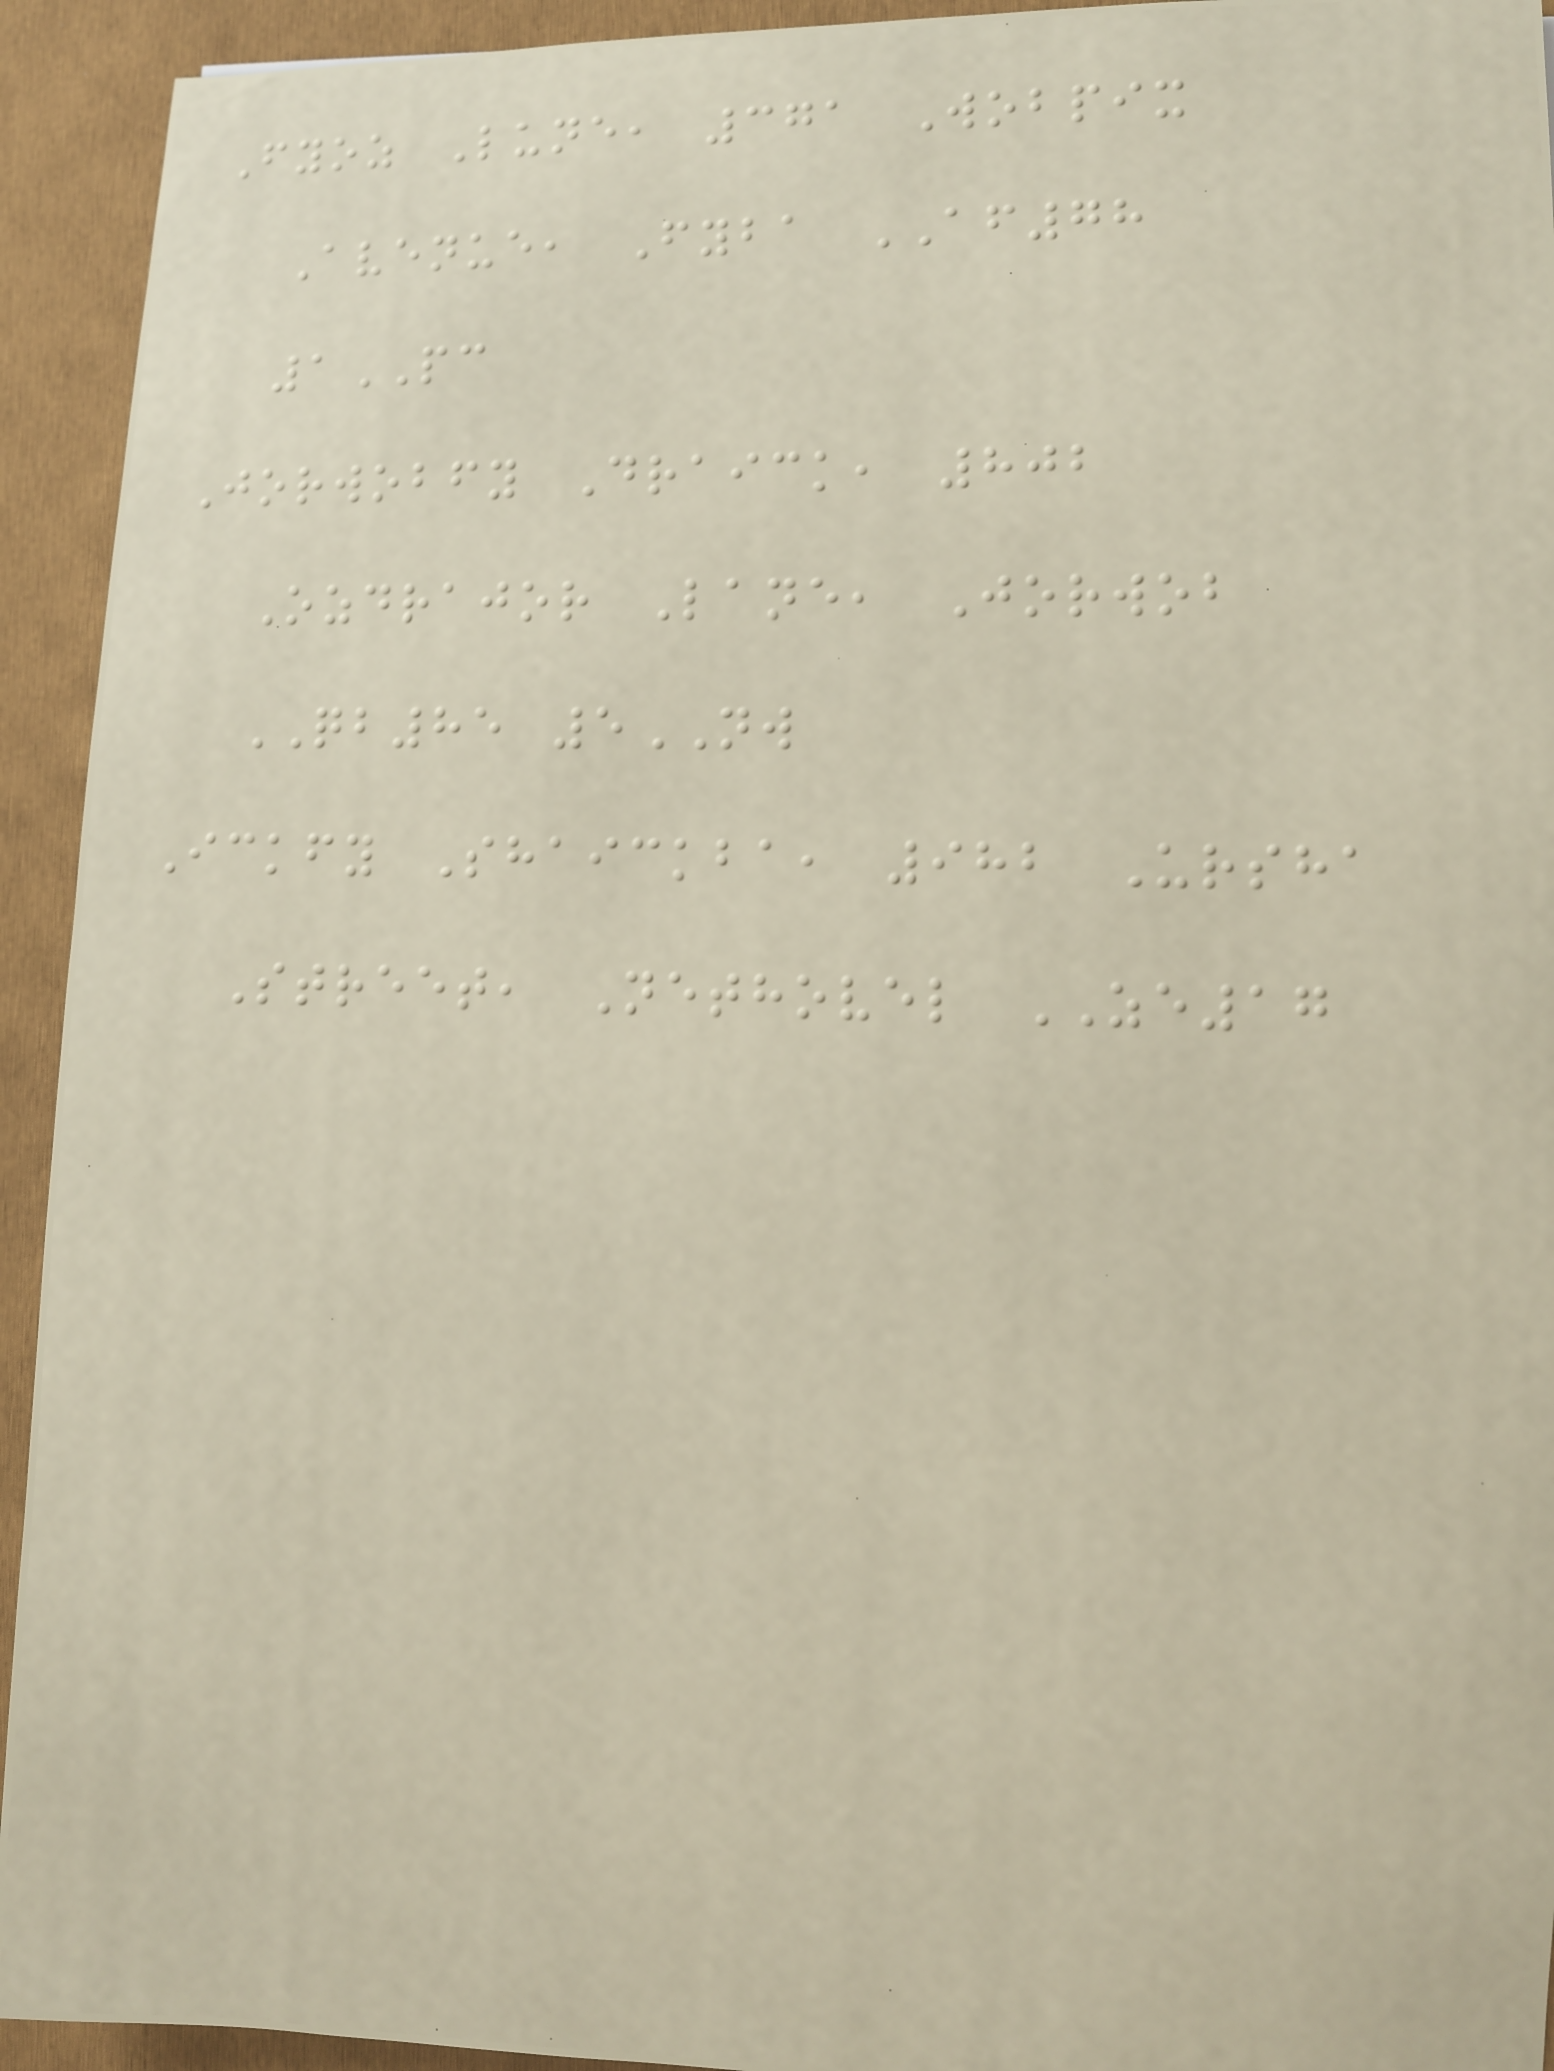Fyoz Lune, 371 Wobpix
Avenue, Fyba AF78
1PC
Jorwobfy Draick, 802
Ozdrajor Lane, Jorwob
QB85 5NW
Ickfy Shaickba, 982 Ursha
Street, Nethovel ZE17
